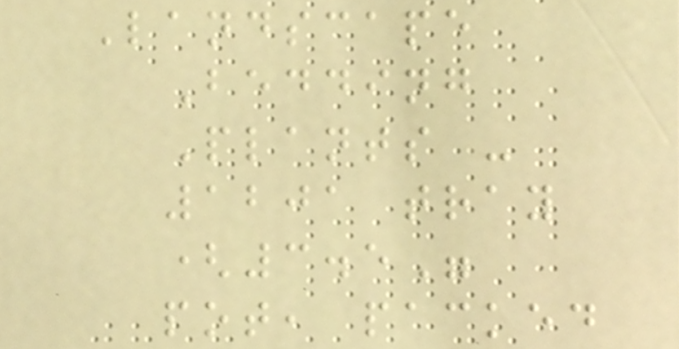Landscape
Bedding
Plants -
1201 tray
(3.5"
pot, packed
